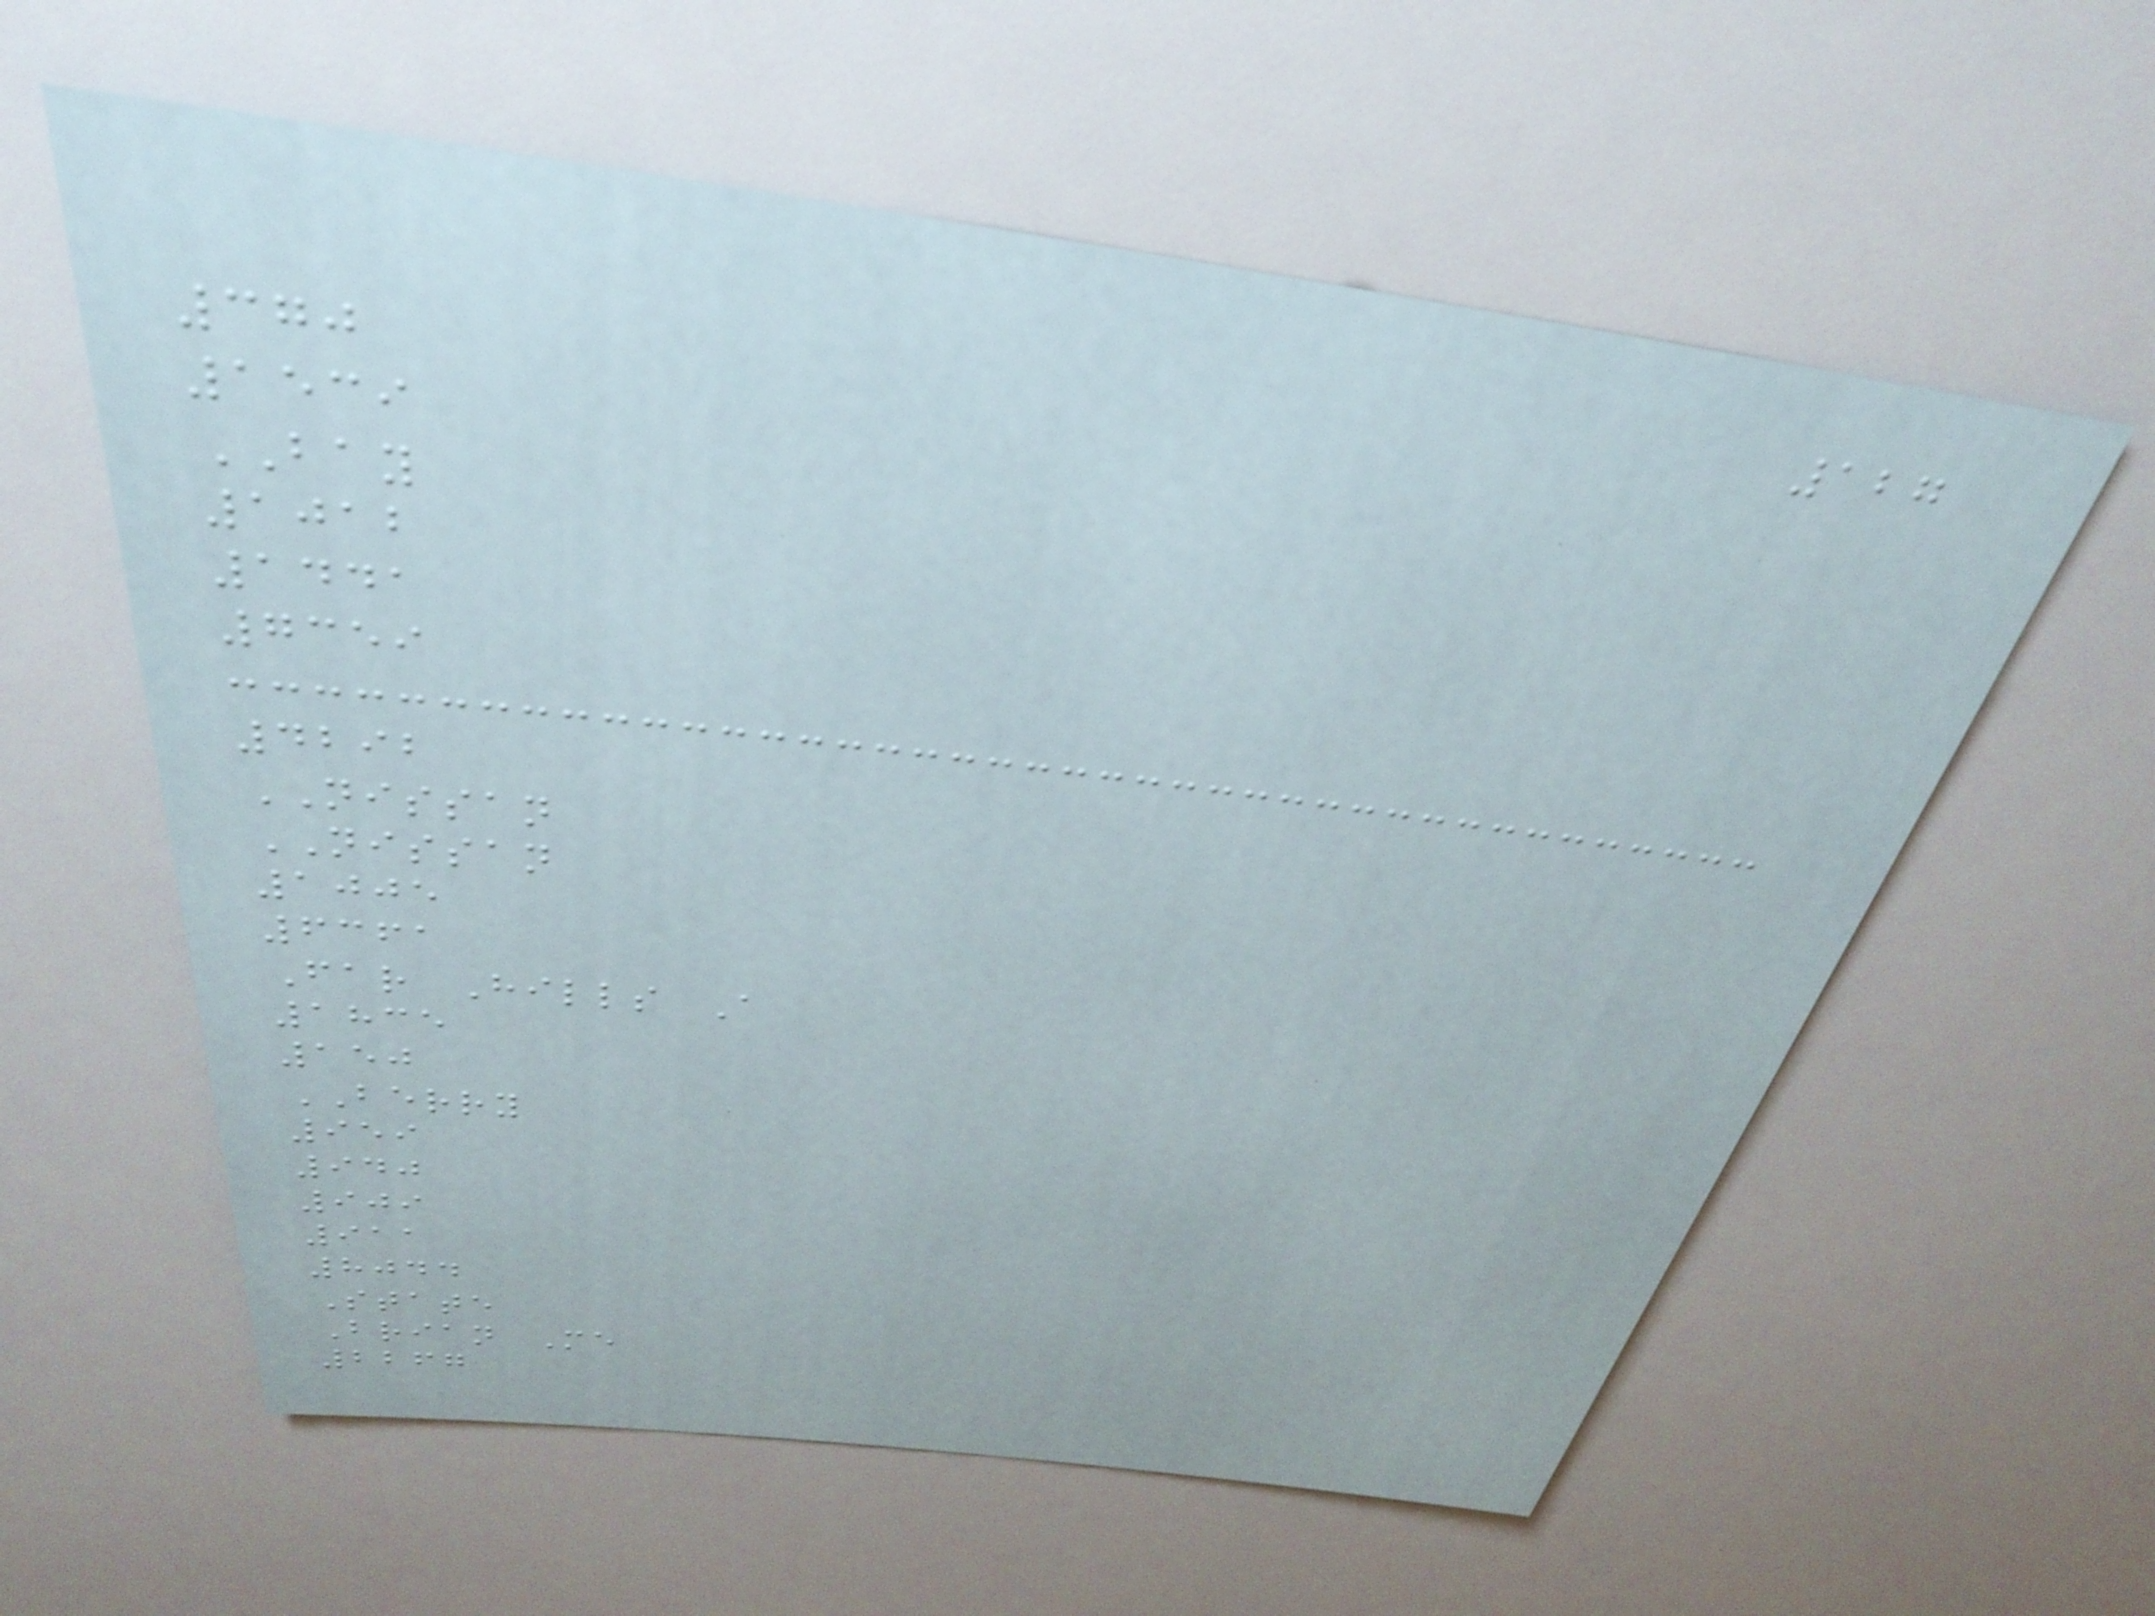127
370
1539
BAY
1012
1441
7359
4292
NISSAN
NISSAN
1005
6361
Far Hills A
1835
150
BERRY
959
940
909
911
8044
State
Brian Me
2267
